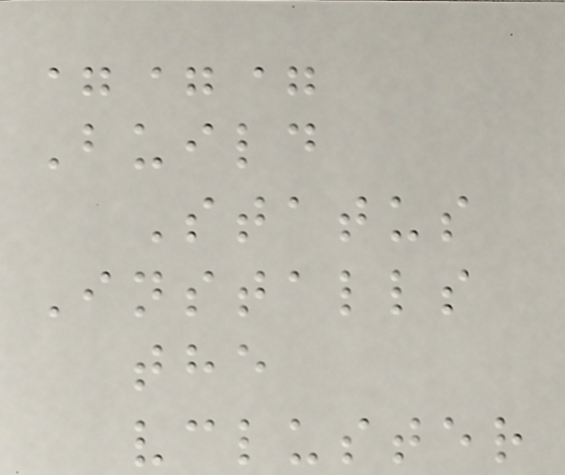===
Build
Status
Installs
the
vcluster
